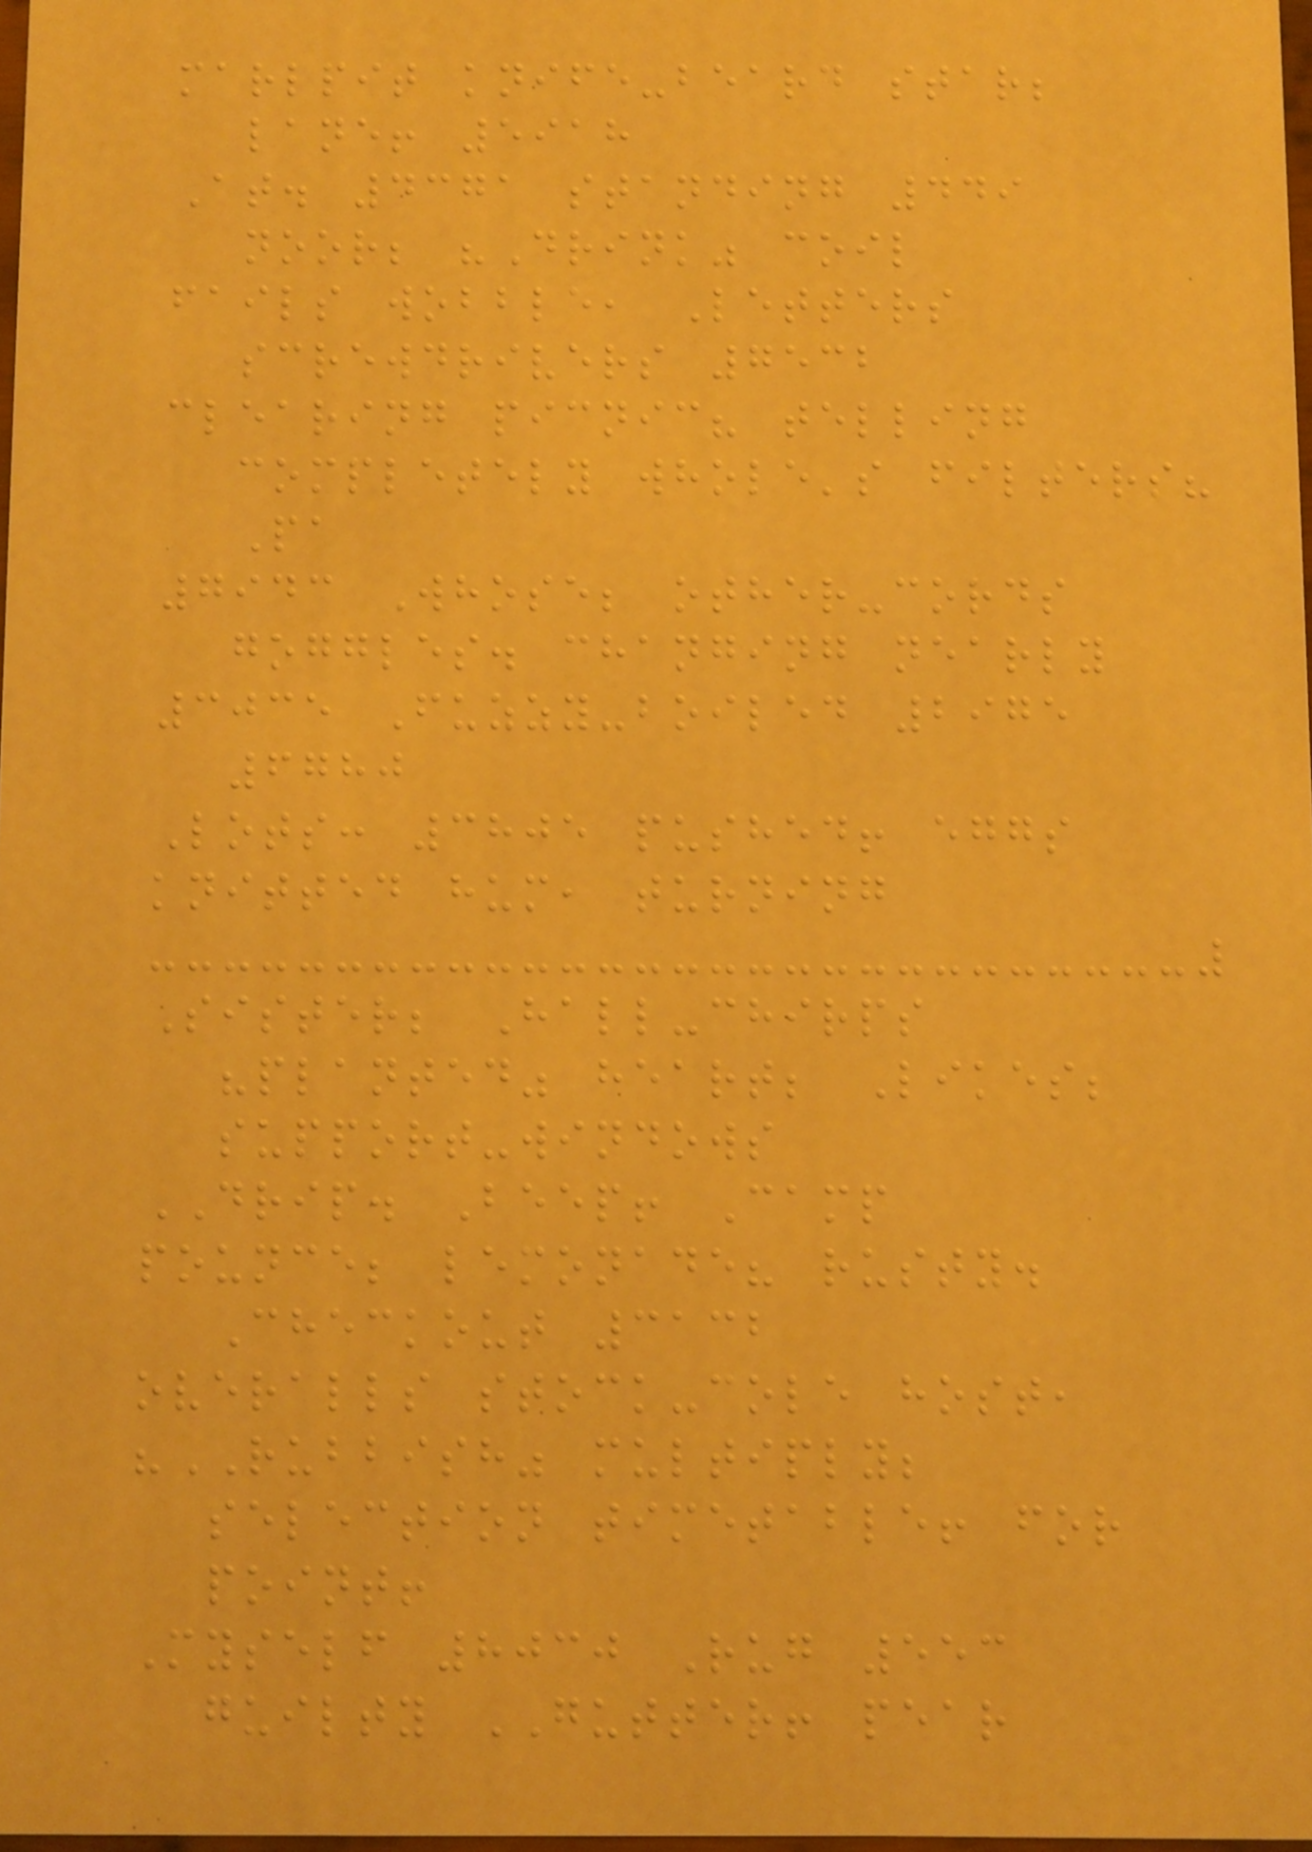marlpit knife-beard star;
lane! 5918
At. 4371 standing 449
noor; "Drink" coil
fails wobble, Letters
screwdrivers 7532
clearing picnic? telling
completely whole's filters?
Pa
7943 Whose; other-cords
goggles. changing nearly
3035 Fuzzy-boiled 2975
6780
Lots: 3805 pushed! eggs
knitted hum, turning
Sister; Hall-chirps
"planted" heart; Likes;
support-windows
DRIP. Beep! Camp
pounce; lemonade? rusty.
Checkout 3132
overalls stock-cole host,
"RUBBISH" multiply;
selection timetable! for
point!
Myself 8030 Rug 553
guilty GUTTER! pear
